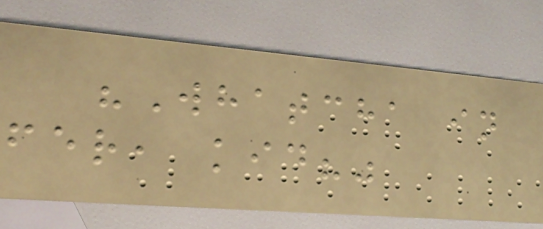"Whatcha in
fer, kid?"
